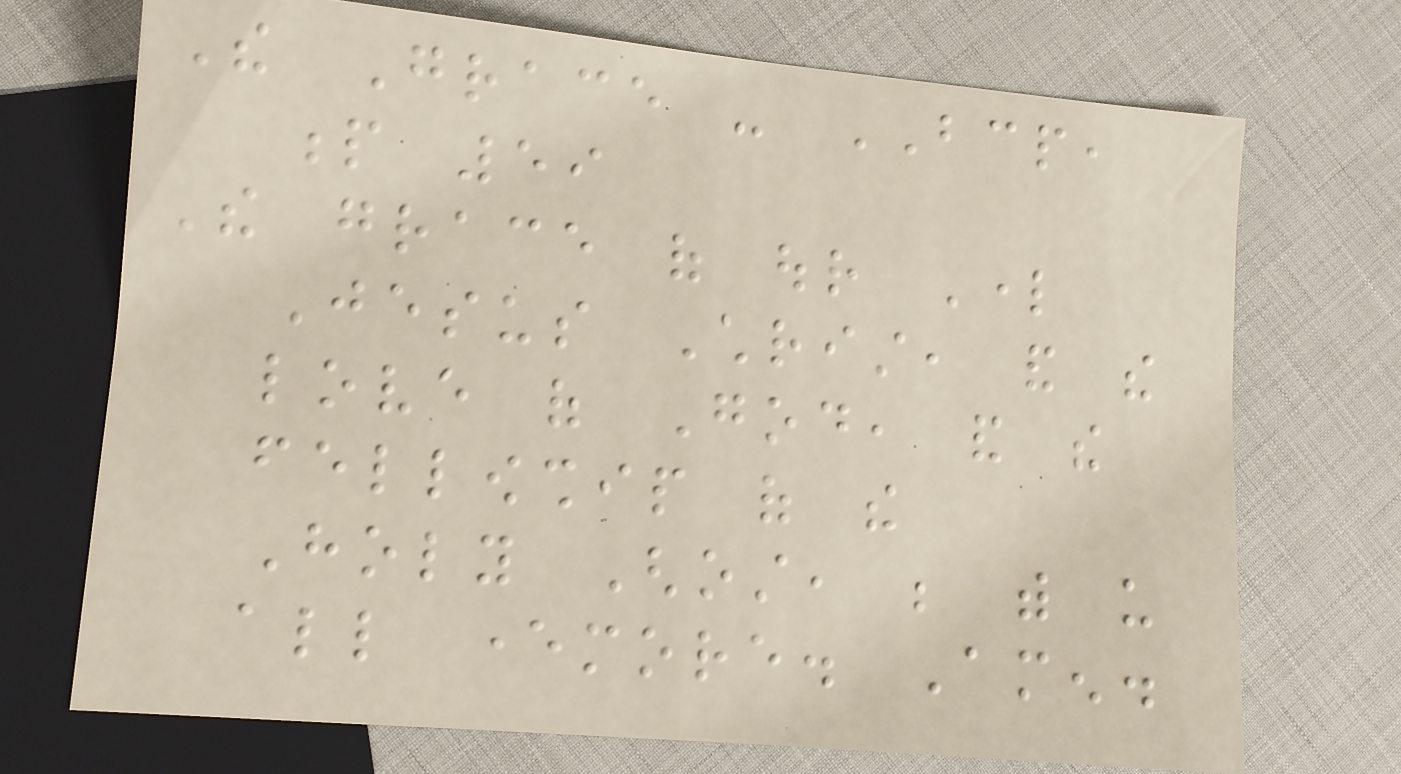The Grace - BCP,
p 59
The grace of our Lord
Jesus Christ, and the
love of God, and the
fellowship of the
Holy Ghost, be with us
all evermore. Amen.
